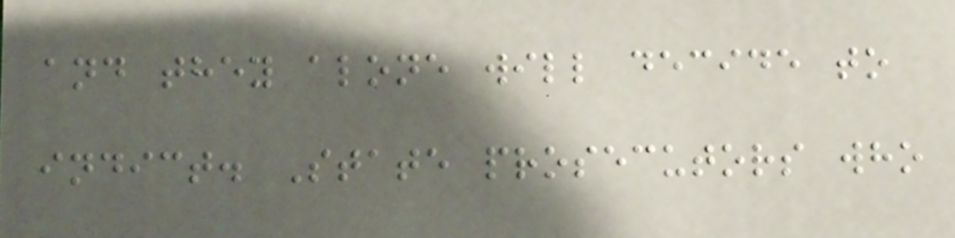and they alone will decide to
indict. State prosecutors who
